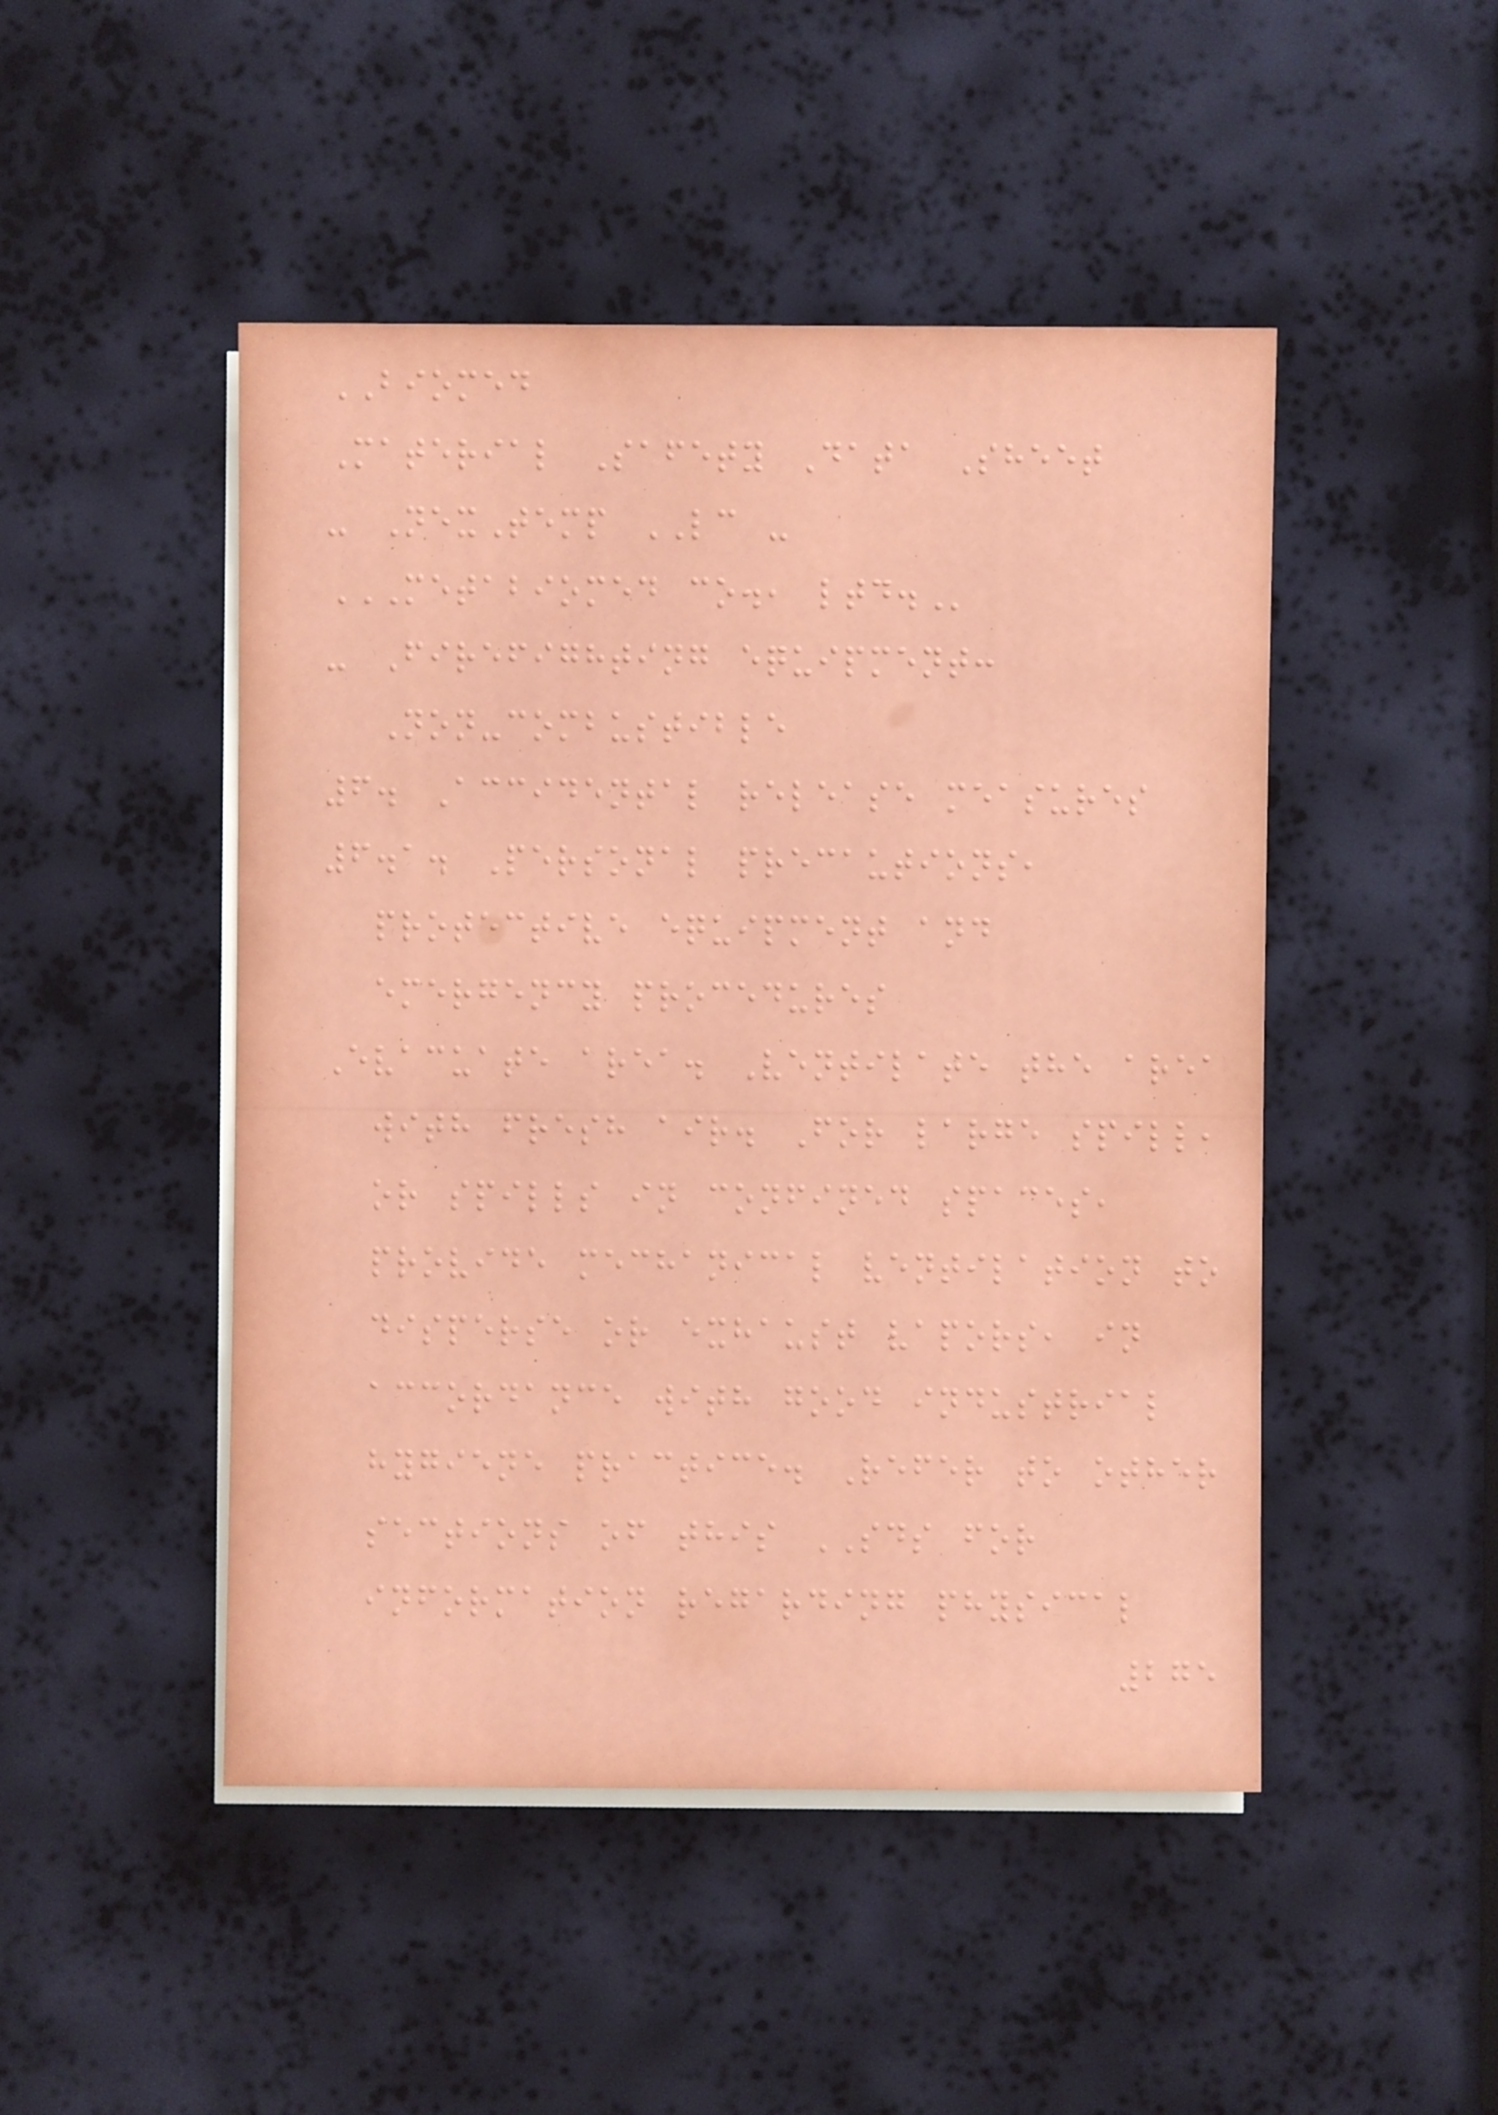BIOMED
Material Safety Data Sheet
- NexTemp LC -
METABIOMED CO., LTD.
- Firefighting equipment:
Non-combustible
6. Accidental release measures
6.1. Personal precautions,
protective equipment and
emergency procedures
Evacuate area. Ventilate the area
with fresh air. For large spill,
or spills in confined spaces,
provide mechanical ventilation to
disperse or exhaust vapors, in
accordance with good industrial
hygiene practice. Refer to other
sections of this SDS for
information regarding physical
275
